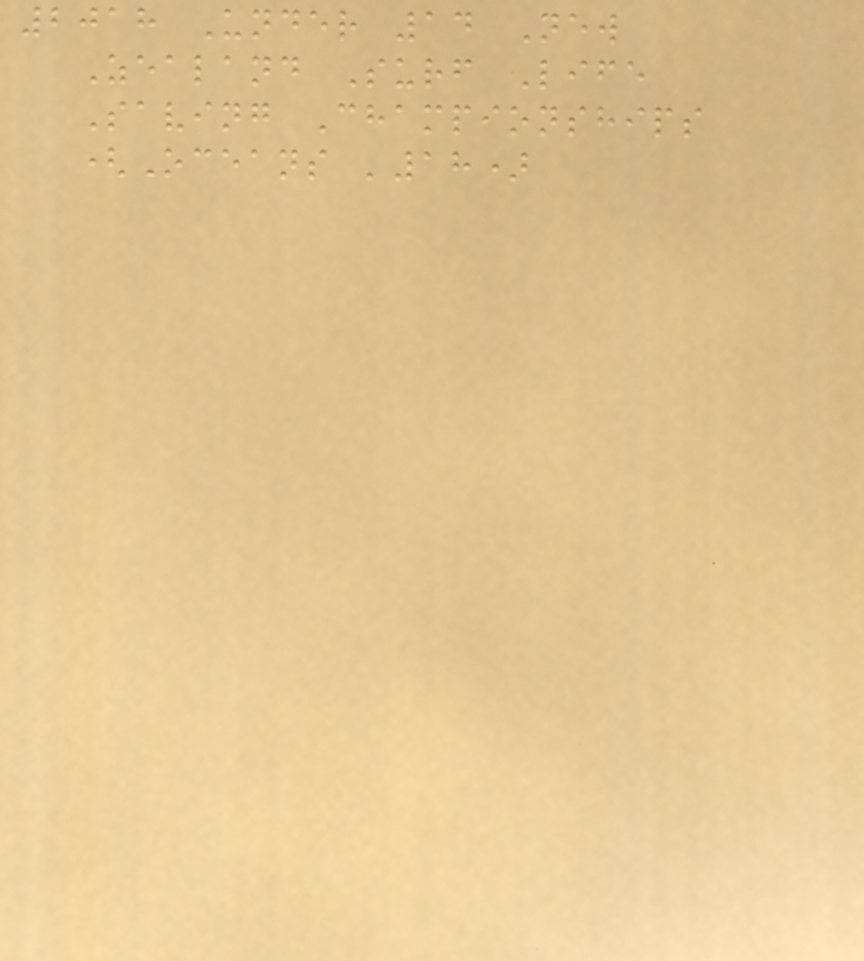2018 Under 14 New
Zealand Surf Life
Saving Championships
(Oceans '18)
